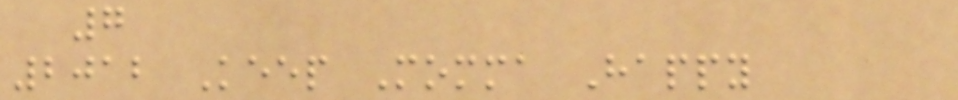7
2012 Keep Momma Happy
